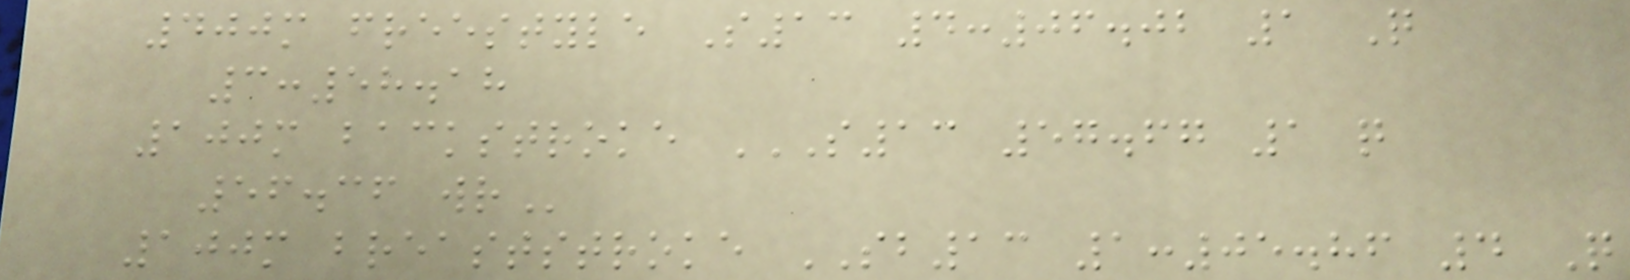400m freestyle S13 4:06.02 1 Q
3:58.18
100m backstroke S13 57.67 1 Q
56.36 WR
100m breaststroke SB13 1:05.86 4 Q
